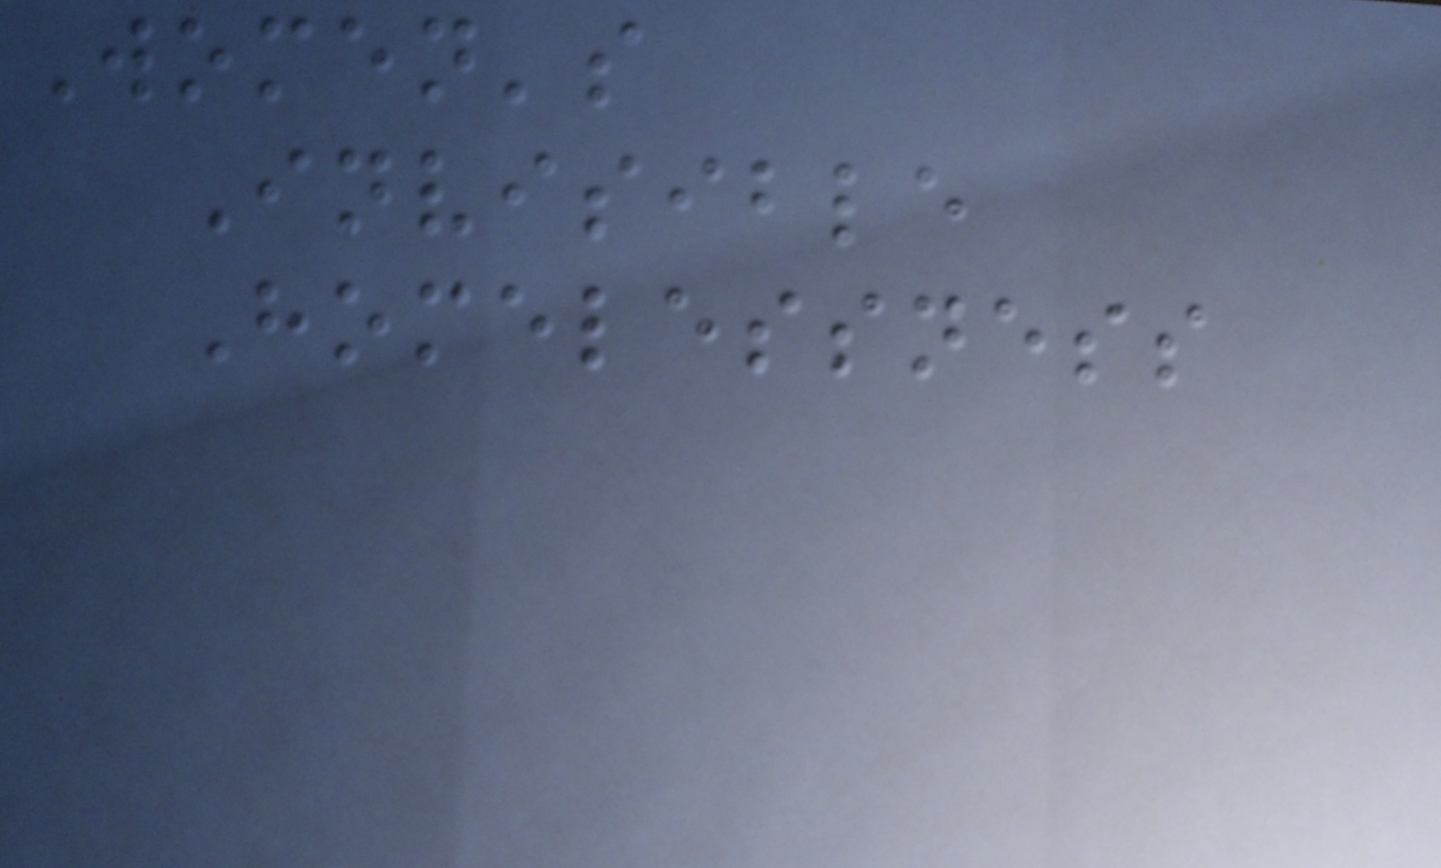Women's
Invisible
Homelessness
